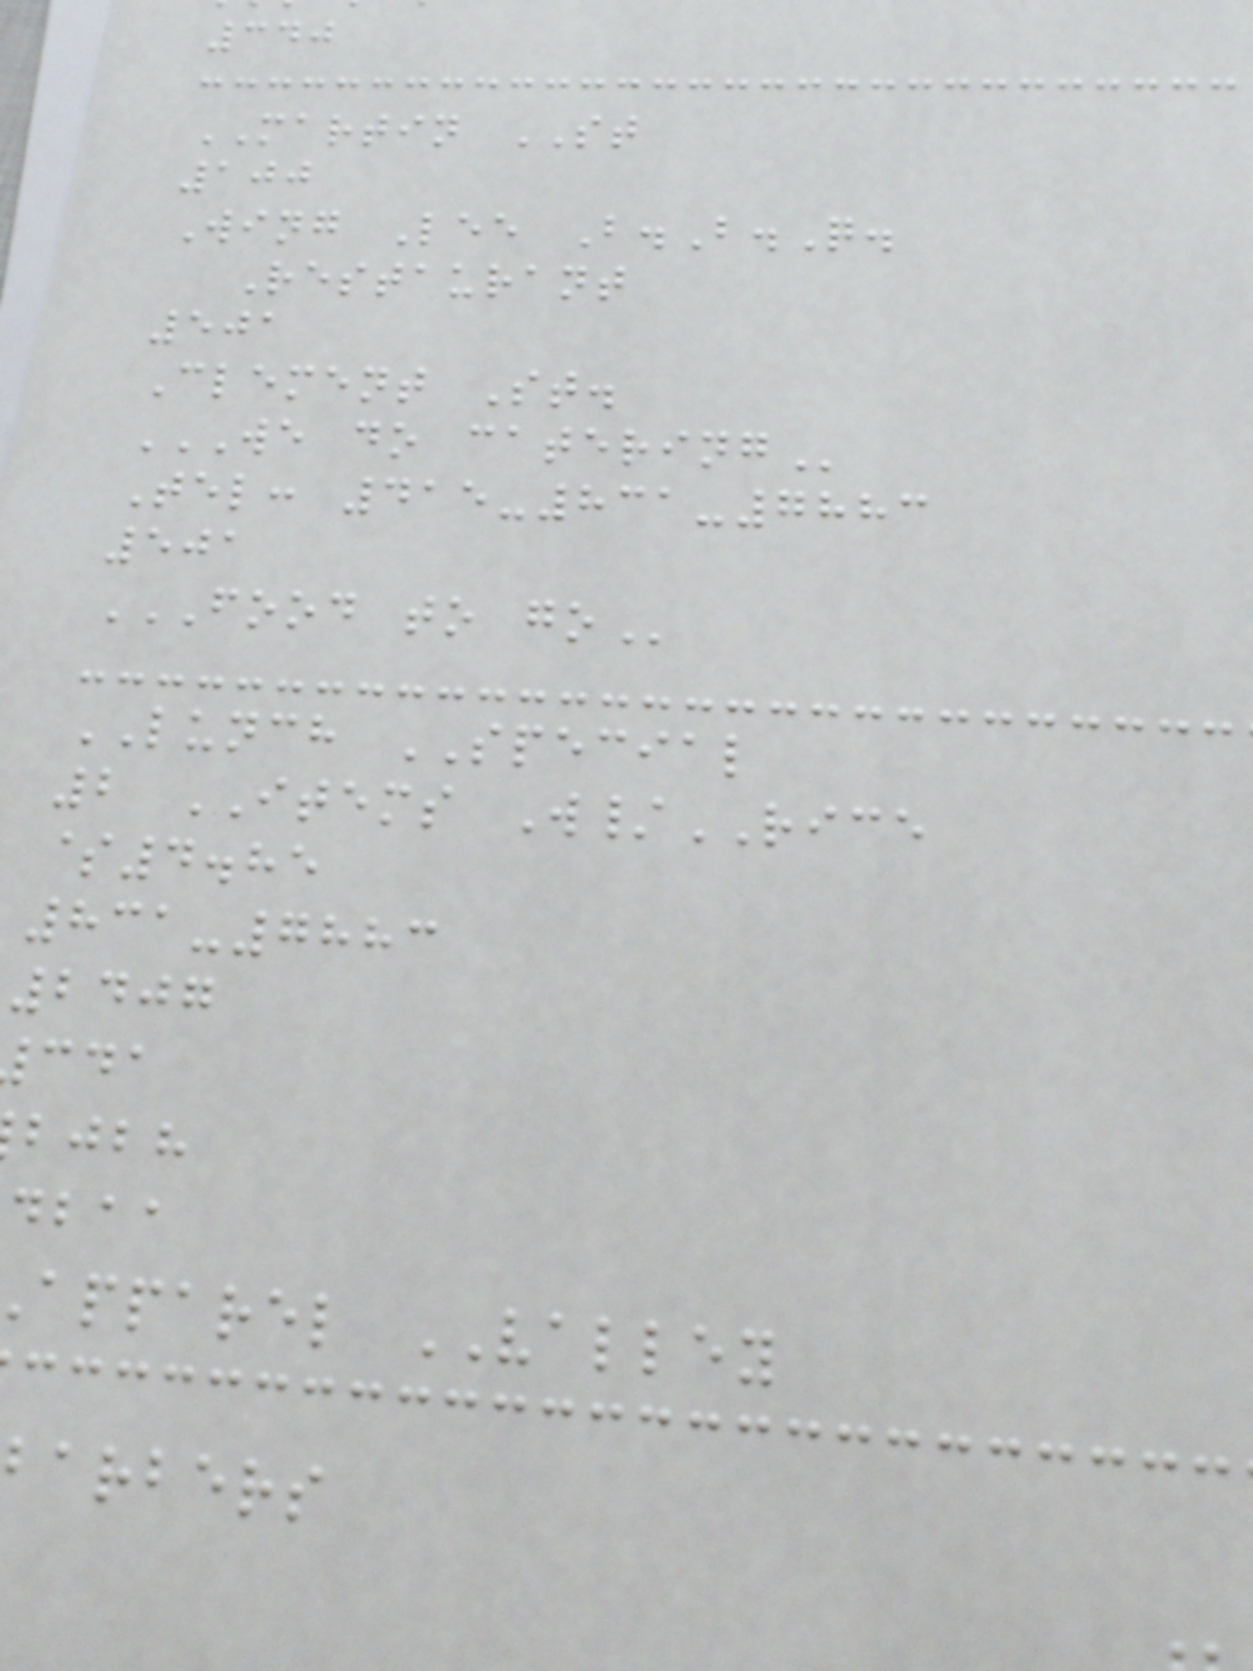340
MARTIN ST
100
Wing Lee B.B.Q.
Restaurant
501
Clement St.
WE DO CATERING
Tel: 415-831-7883
501
FOOD TO GO
LUNCH SPECIAL
2 ITEMS W/RICE
$4.85
831-7883
2407
bjbh
dbaa
apparel VALLEY
barbers
